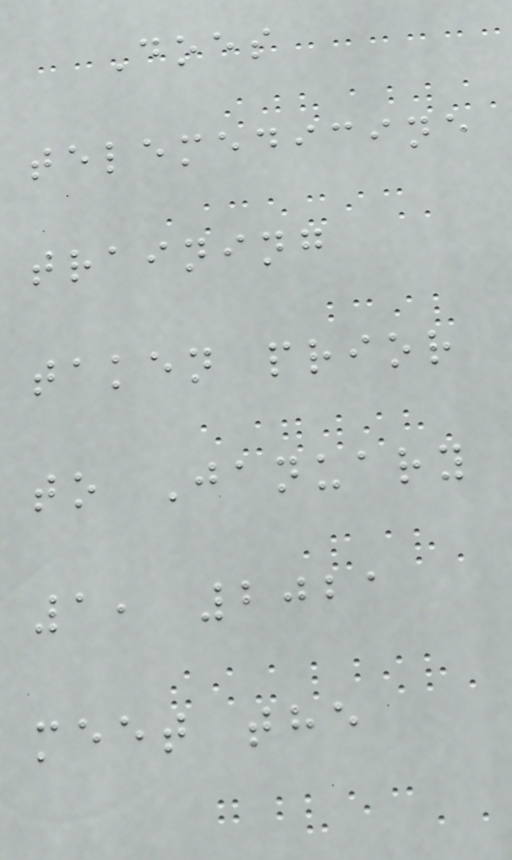Does
telemedicine
training
taken prior
to January
1, 2021
meet the
